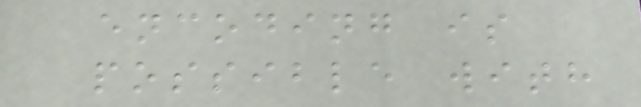encoding is
possible with
